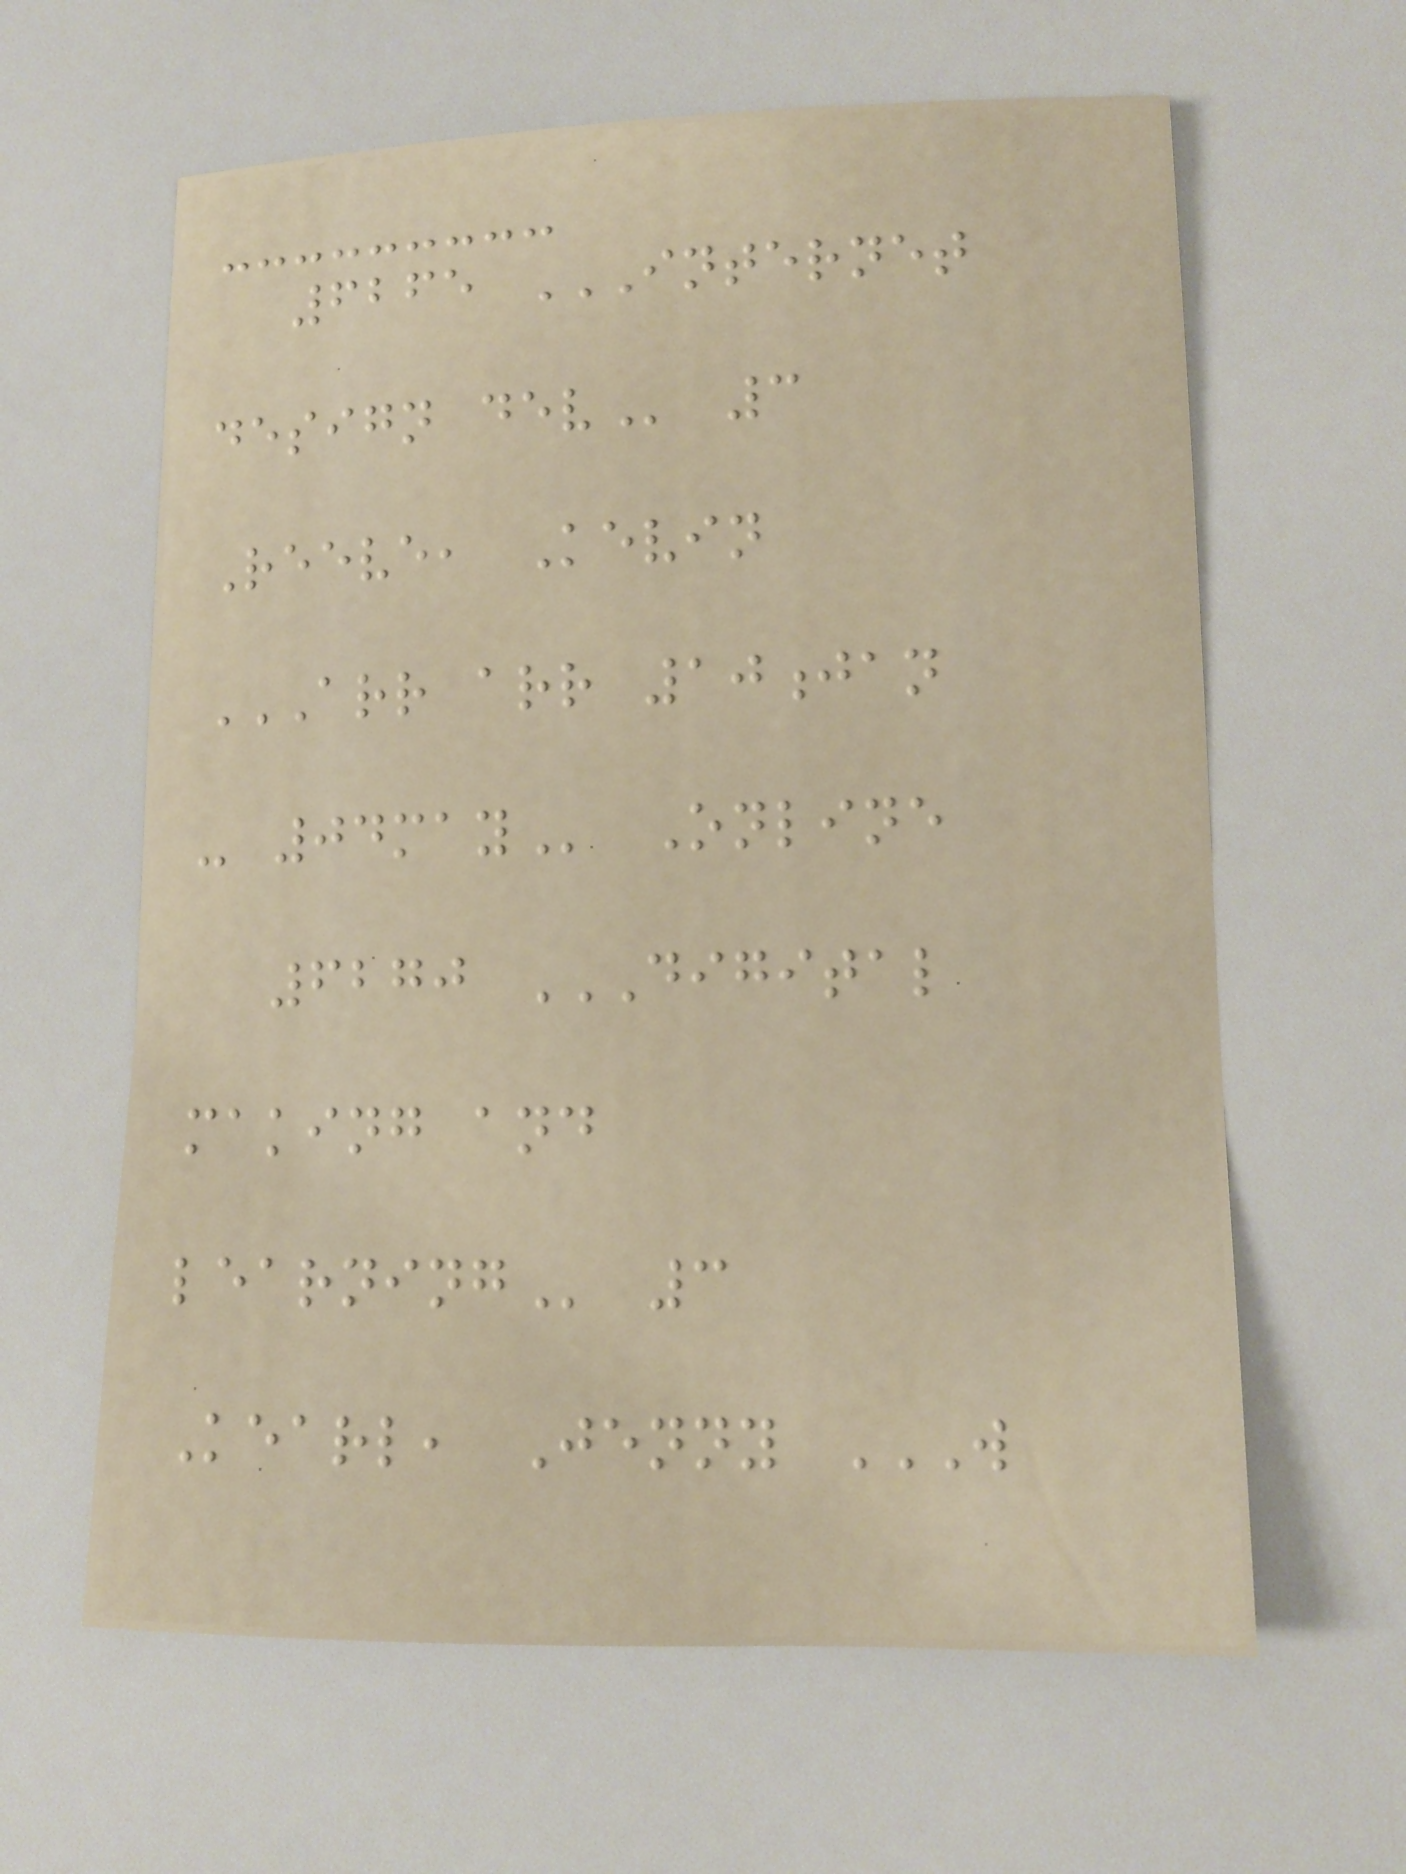6265 INTERNET
DESIGN DEV 3
Reeve, Kevin
ARR ARR 10JAN
- 04MAY Online
6270 DIGITAL
MAKING AND
LEARNING 3
Kearl, Jenny W
